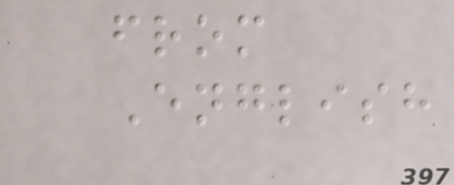from
English
